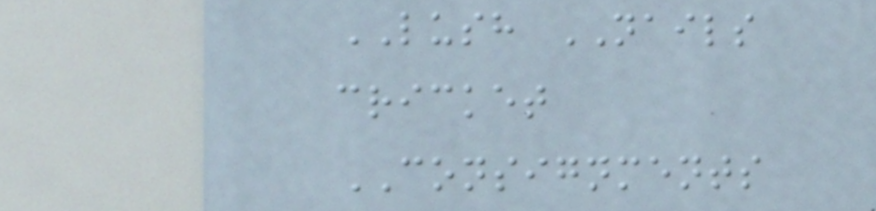LUSH NAILS
cricket
CONSIGNMENTS
